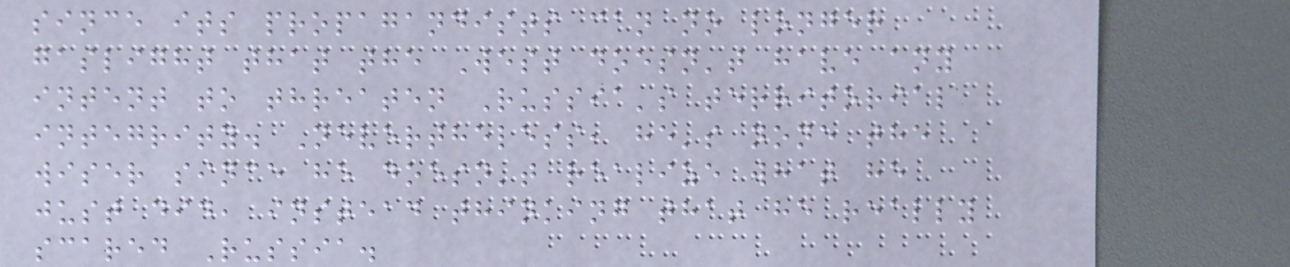since its propagandists can no longer
gaslight that the West doesn't have any
intent to threaten Russia's territorial
integrity. Nevertheless, he's none the
wiser since he doesn't realize what he
just did, instead thinking that he really
scared Russia.
